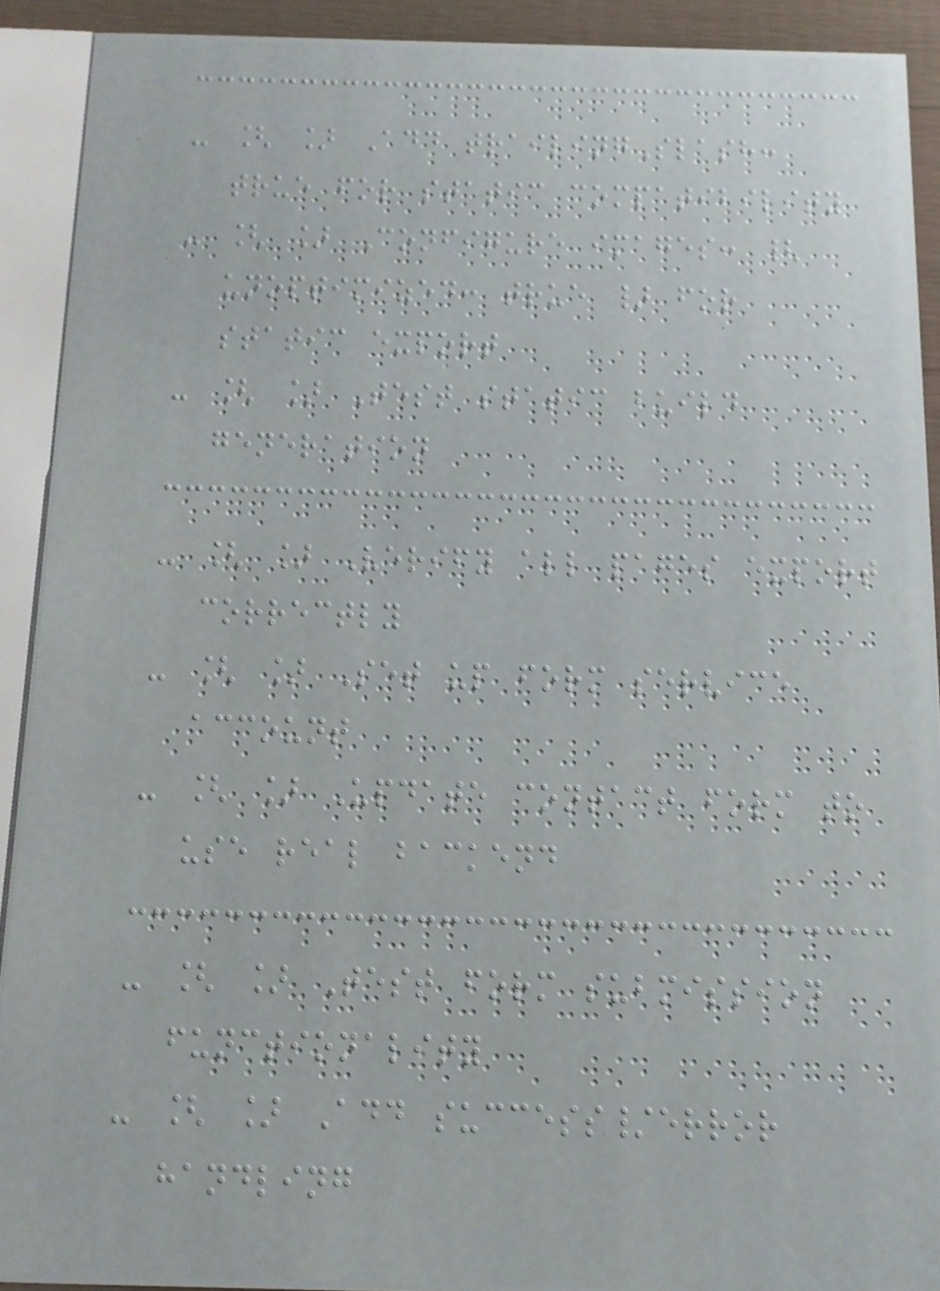- [ ] Add trailingSlash:
true for static compatibility
- [ ] Configure images: {
unoptimized: true } for
static export
- [ ] Test static build
generation
- [ ] Verify all pages export
correctly
- [ ] Set up form service
account
- [ ] Update contact form to
use real backend
- [ ] Test form submission
functionality
- [ ] Add success/error
handling
